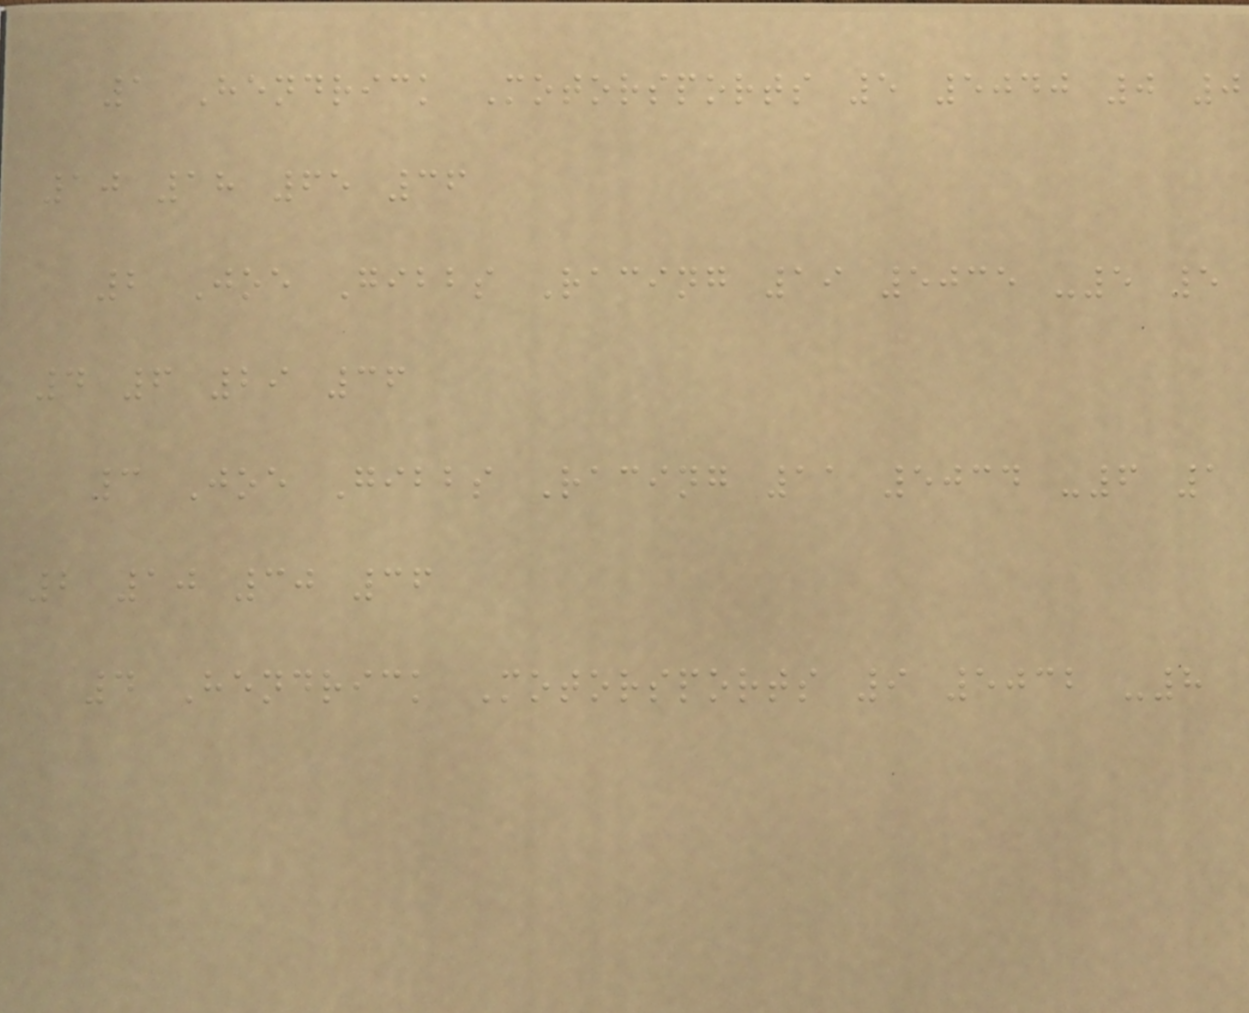1 Hendrick Motorsports 5 5040 0 0
10 18 65 36
2 Joe Gibbs Racing 19 5035 -5 5
4 6 29 36
3 Joe Gibbs Racing 11 5034 -6 1
2 10 30 36
4 Hendrick Motorsports 9 5032 -8
